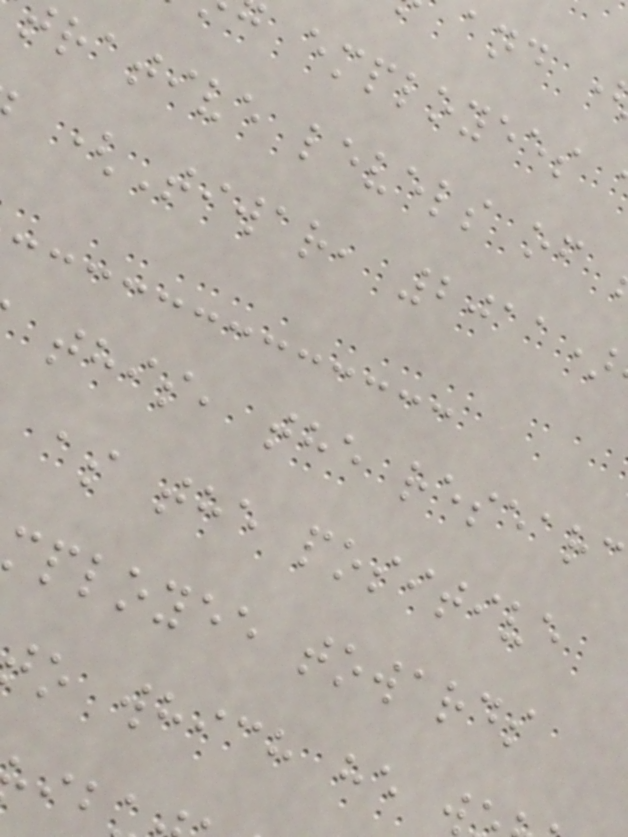employees
rative levels of
(Tiwar, 2011)
this, the researc
as the positive
ployee towards
o which he w
